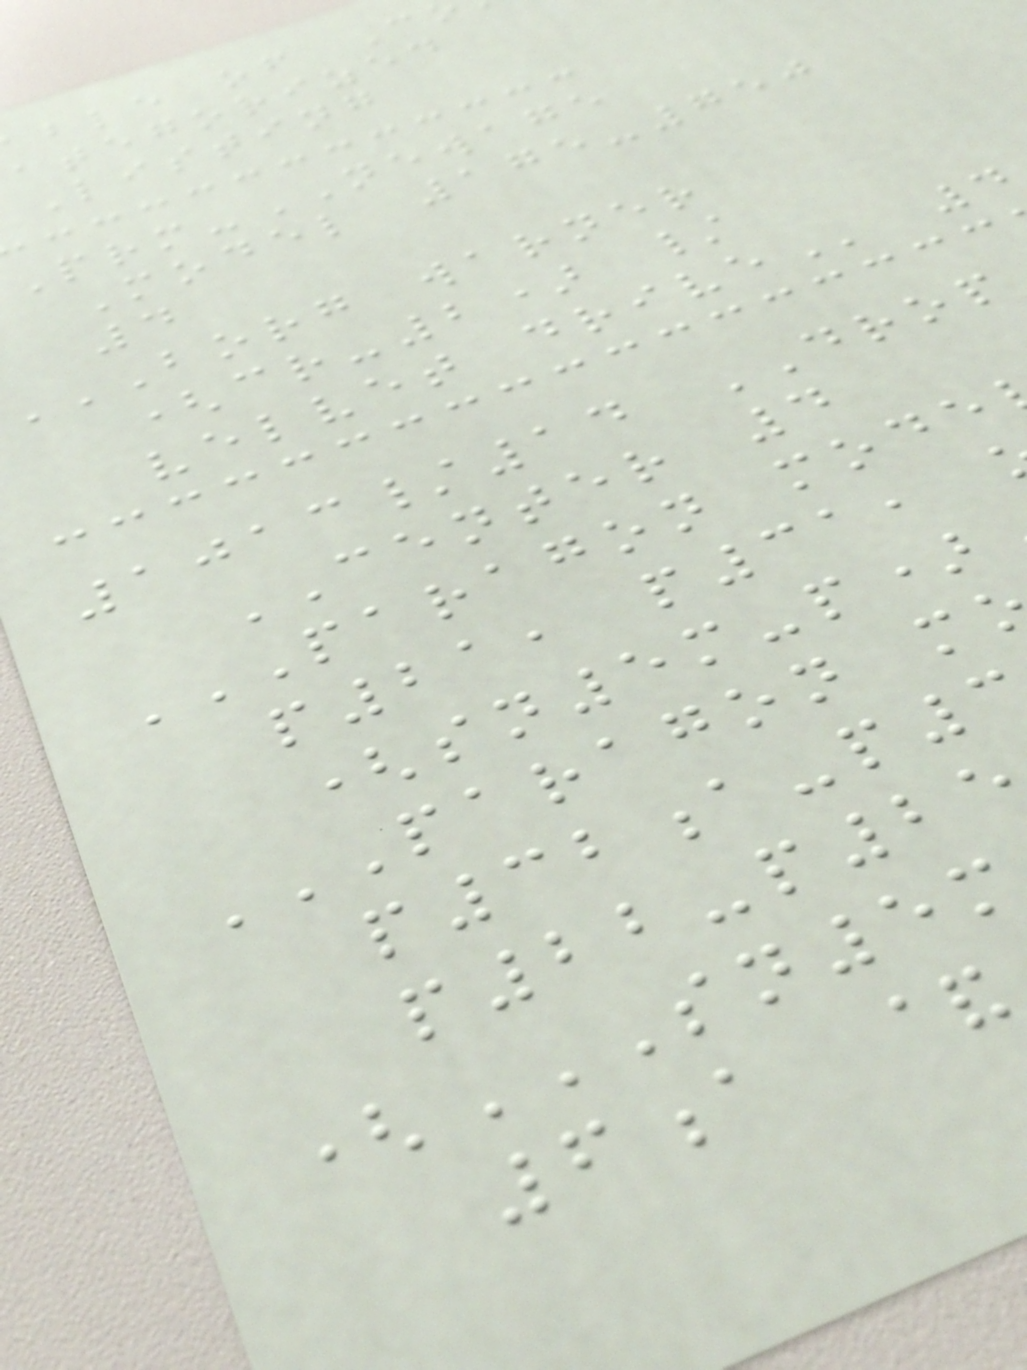ble of C
ategorized
Listing
-NEWAGE
Model 175-750
4
BORG warner
(cr-2) /
velvet
1013/14 DROP
CENTER 4
p21, p31,
6a &
